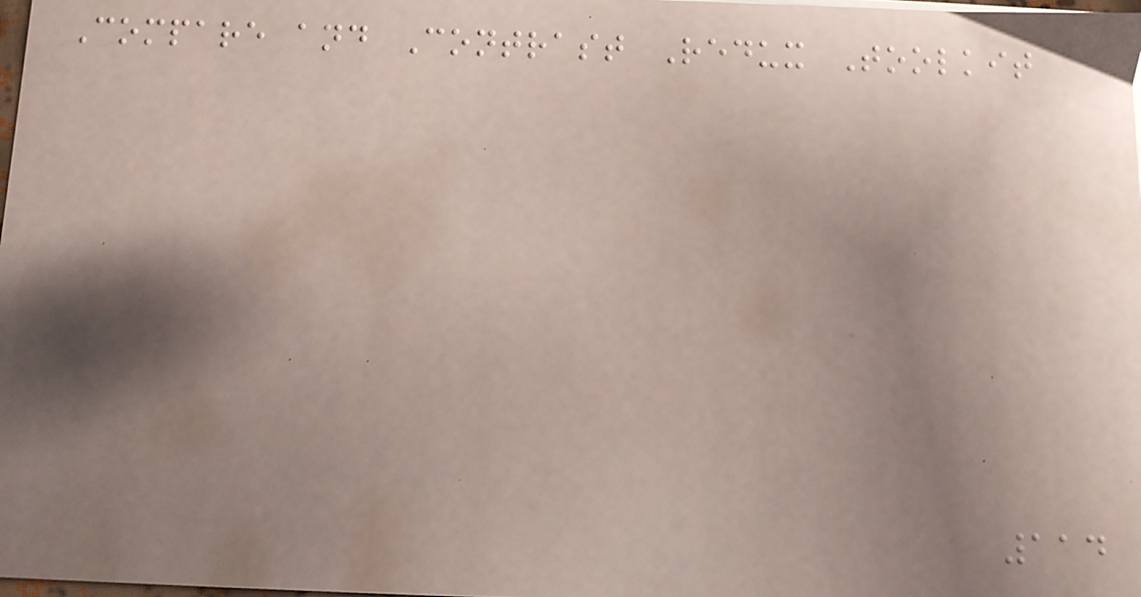Compare and Contrast Redux Toolkit
114
